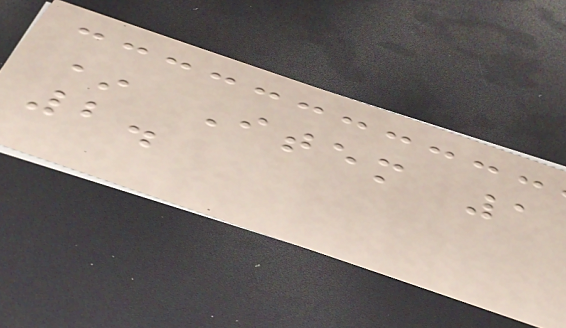* Item 1
2.
